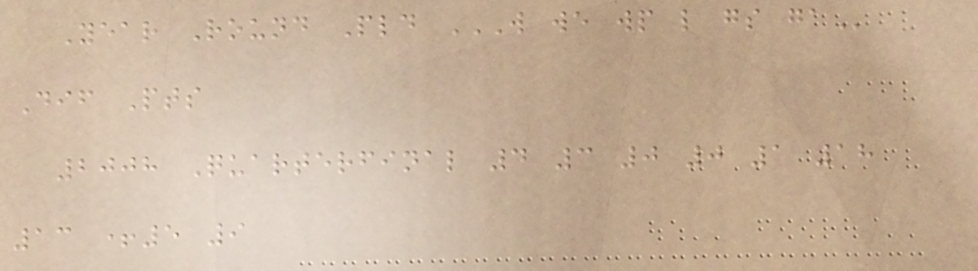Year Round Pld W WE WP L GS GA
Dif Pts
2008 Quarterfinal 4 3 0 0 1 18
13 +5 9
